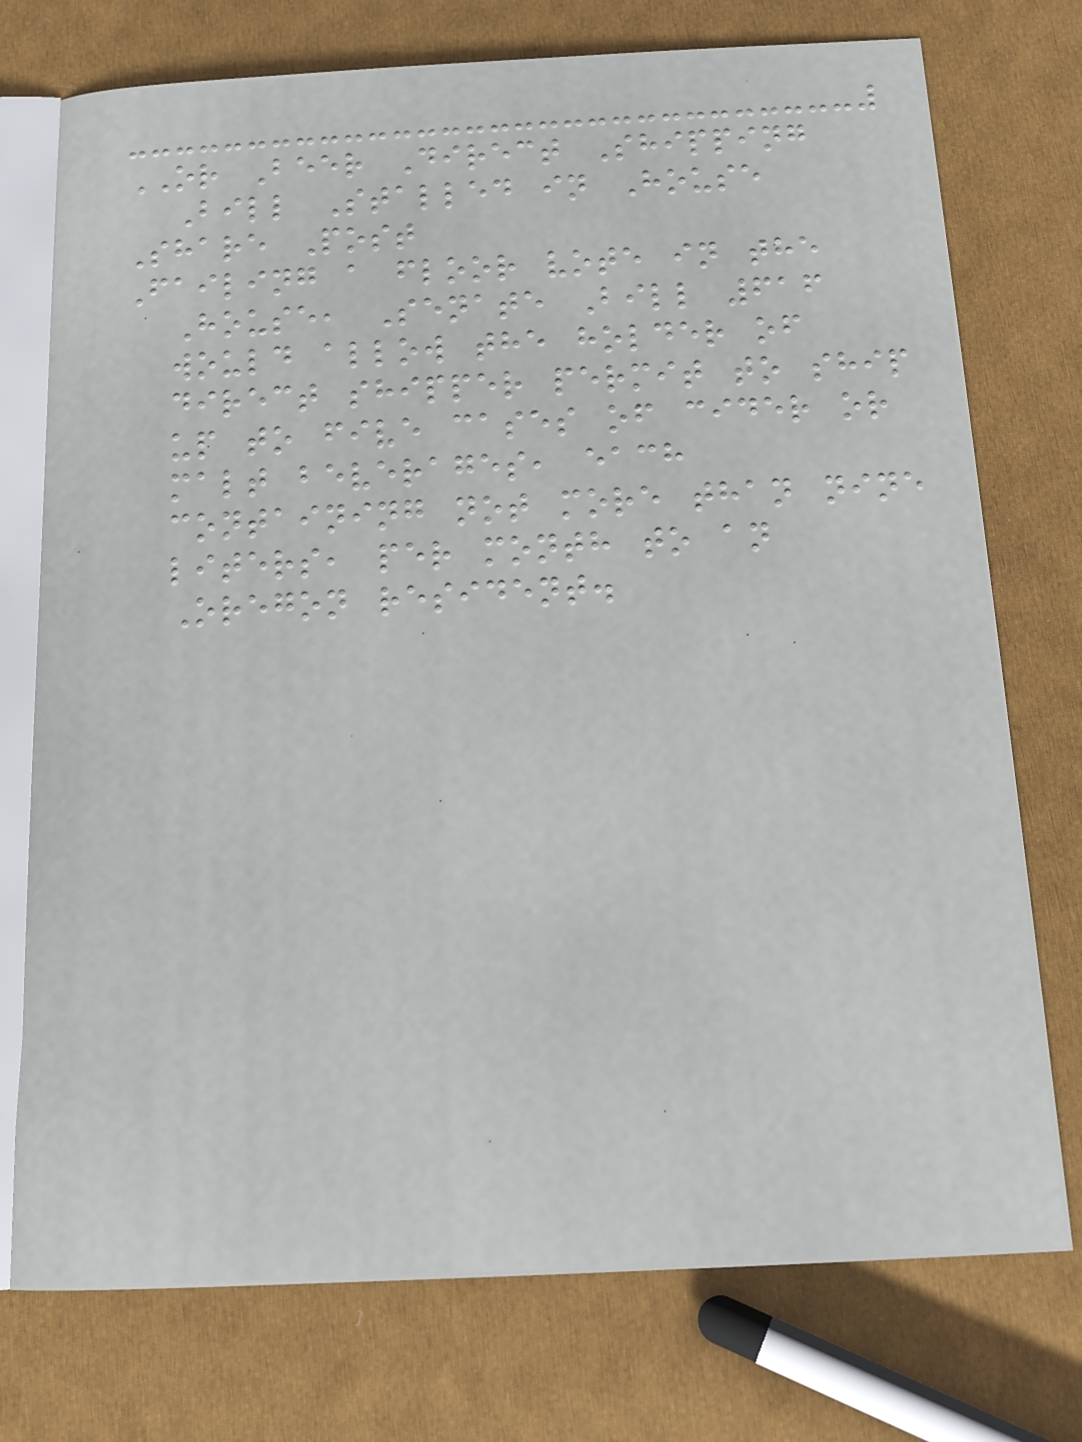OR Beer Direct Shipping
Bill Stalled in House
Share Post
Failing a floor vote in the
House, Senate Bill 616
would allow the holder of
direct shipper permit to ship
up to five cases of cider or
malt beverages, each
containing not more than nine
liters, per month to an
Oregon resident.
